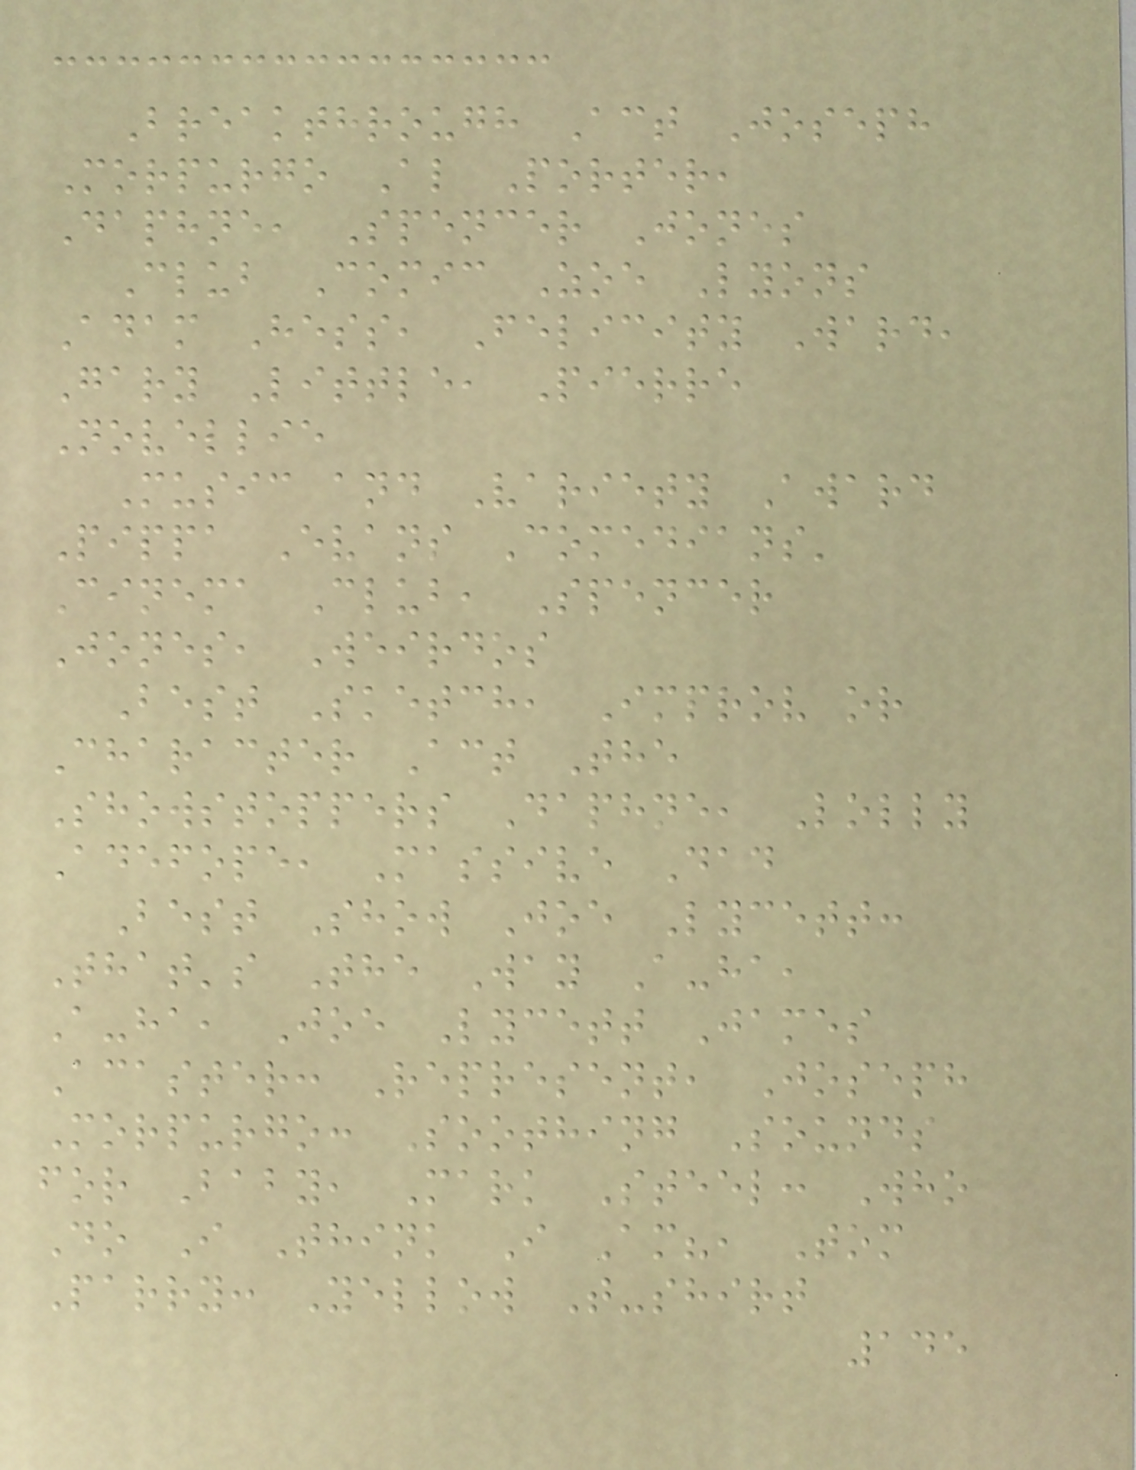Breakthrough Act Joseph
Morpurgo Al Porter,
Daphne, Spencer Jones
Club Comic Zoe Lyons
Adam Hess, Felicity Ward,
Gary Little, Pierre
Novellie
Music and Variety Award
Pippa Evans Comedians'
Cinema Club, Spencer
Jones, Weirdos
Best Sketch, Improv or
Character Act The
Showstoppers Daphne, Lolly
Adefope, Massive Dad
Best Show Joe Lycett:
That's The Way A-ha,
A-ha, Joe Lycett James
Acaster: Represent, Joseph
Morpurgo: Soothing Sounds
for Baby, Mark Steel: Who
Do I Think I Am?, Tom
Parry: Yellow T-shirt
145
